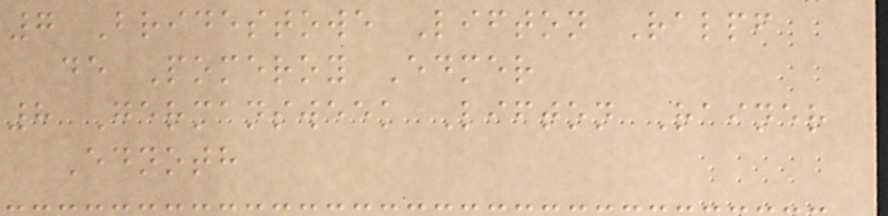7 Bridestowe Lifton Ralpf
de Pomeroy Edmer
8 Germansweek Lifton Rainer
Ednoth
